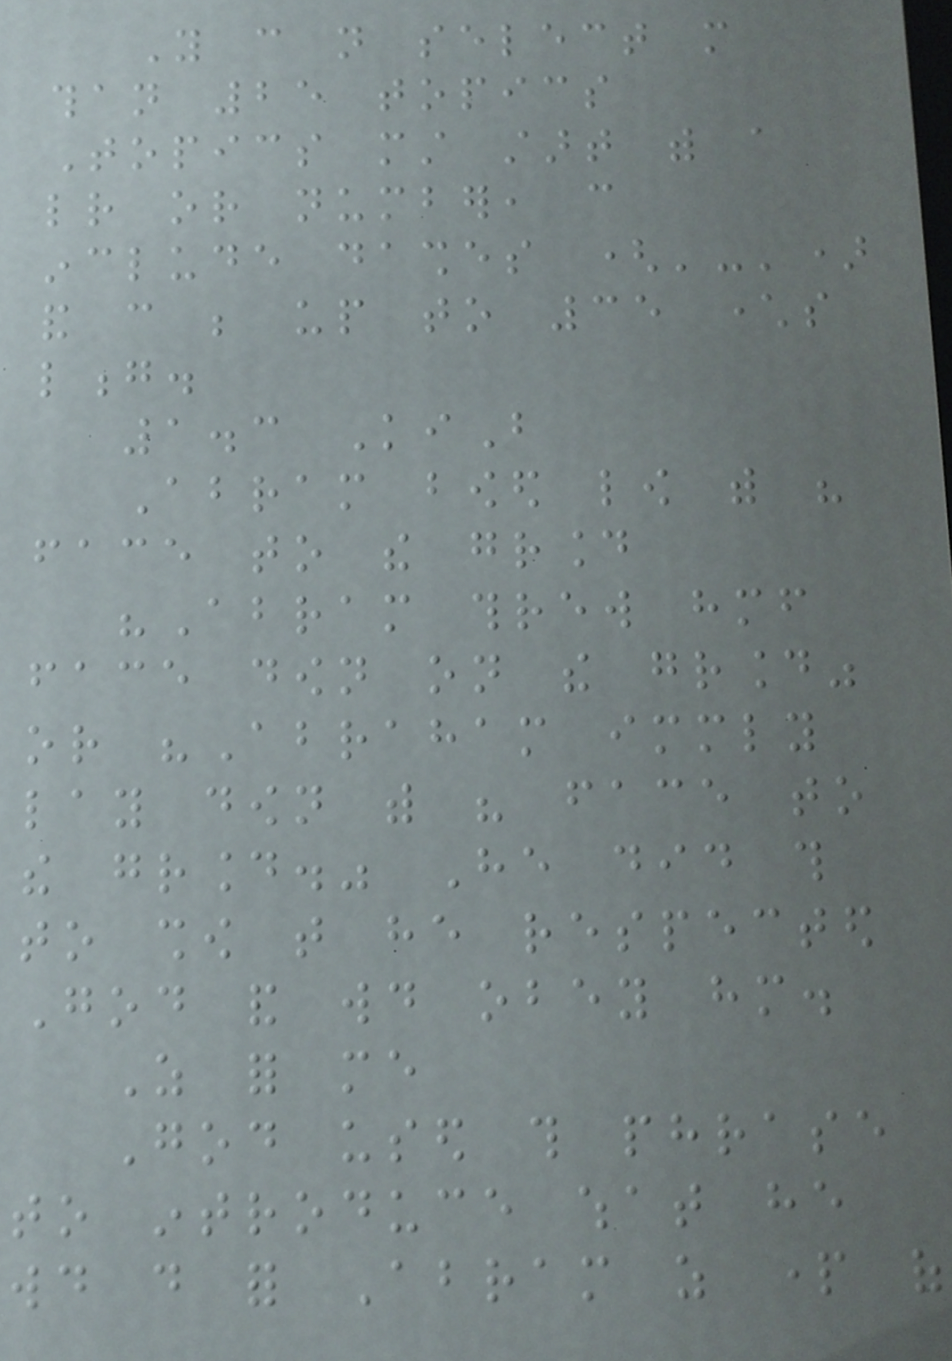You can not select more
than 25 topics
Topics must start with a
letter or number, can
include dashes ('-')
and can be up to 35 characters
long.
1.3 KiB
Abram bowed low with his
face to the ground
"Abram threw himself
face down on the ground"
or "Abraham immediately
lay down with his face to
the ground." He did this
to show that he respected
God and would obey him.
As for me
God used this phrase
to introduce what he
would do for Abram as part of
